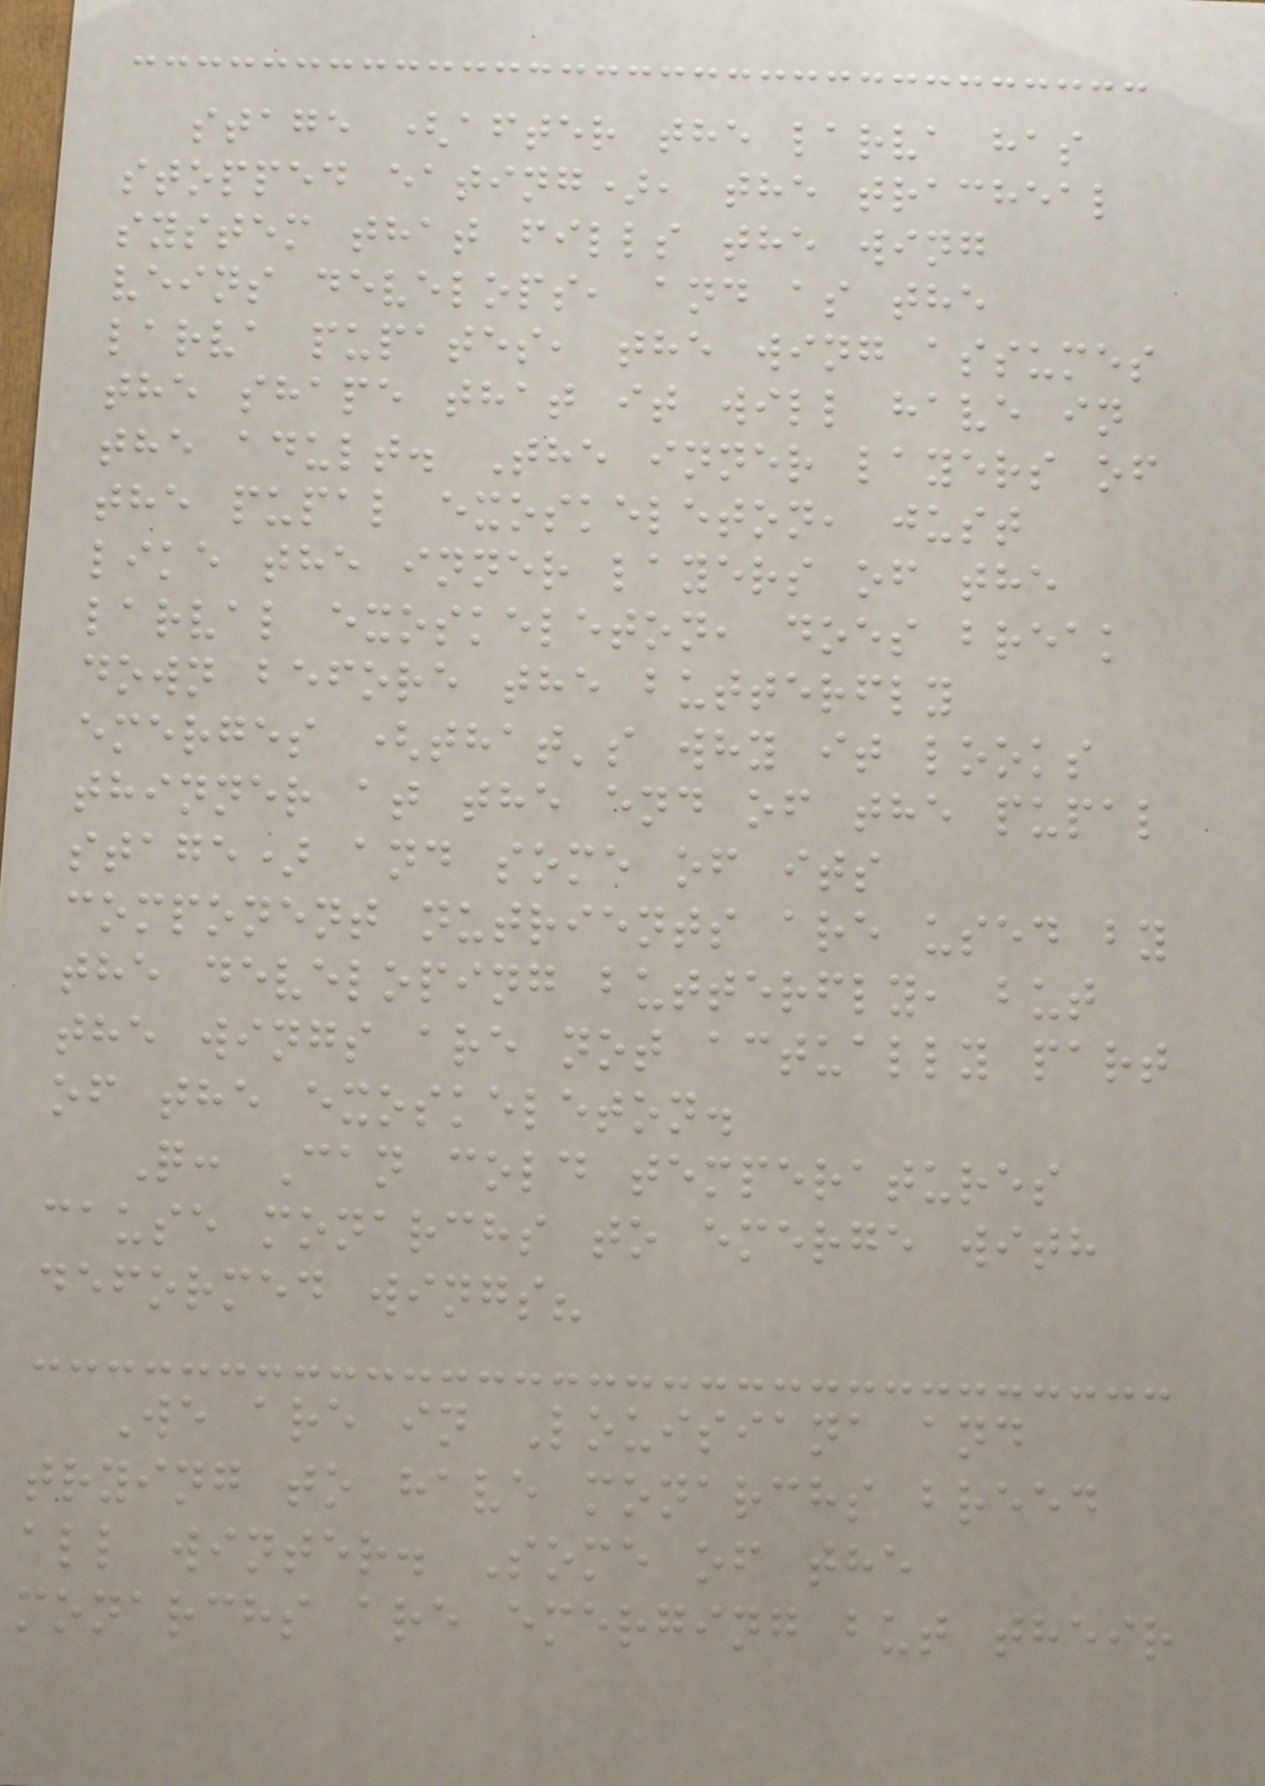stage (after the larva has
stopped eating), the tracheal
system that fills the wing
veins develops, and as the
larva pupates, the wing assumes
the shape that it will have in
the adult. The inner layers of
the pupal exoskeleton, just
like the inner layers of the
larval exoskeleton, does break
down before the butterfly
emerges (that's why it looks
thinner at the end of the pupal
stage) and some of its
component nutrients are used by
the developing butterfly, but
the wings are not actually part
of the exoskeleton.
Q: Can cold temperatures
cause monarchs to emerge with
deformed wings?
We are in Louisiana and
trying to have monarchs breed
all winter. Some of the
monarchs are emerging but their
